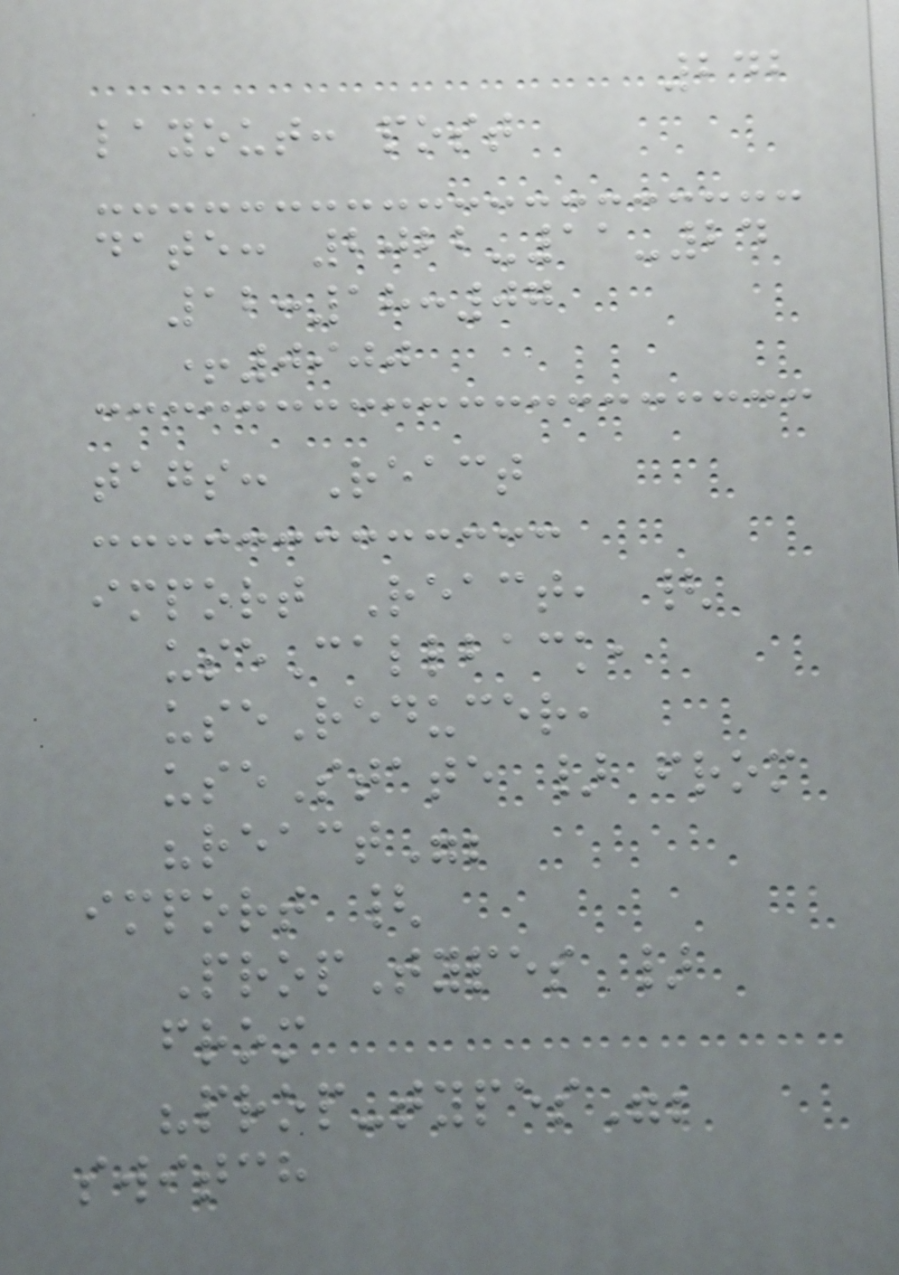242
layout: post
date: 2022-11-24
12:18:07
+0900
tags: React
import React, {
useCallback,
useReducer,
useState } from
"react";
import {
PropTypes }
from
"prop-types";
switch
